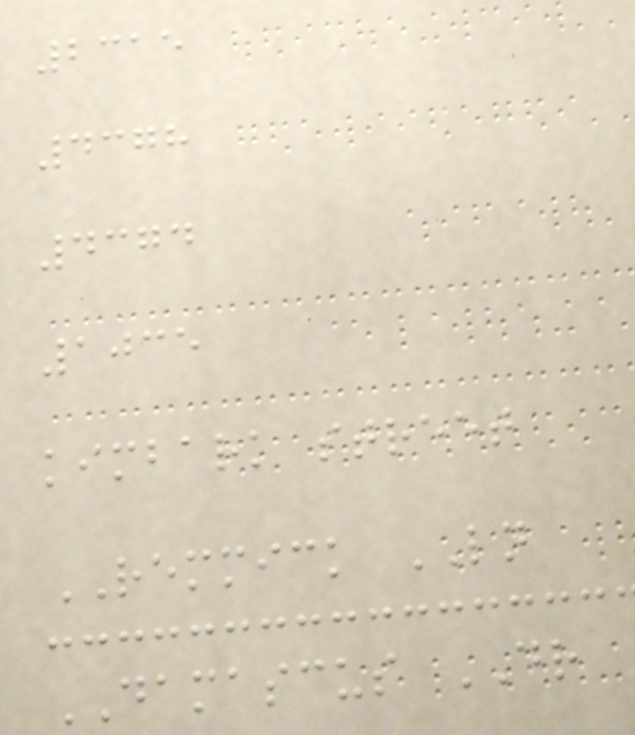2315
4378
4374
1035
kimbark street
REMMICK LN
DAMASCUS DR
